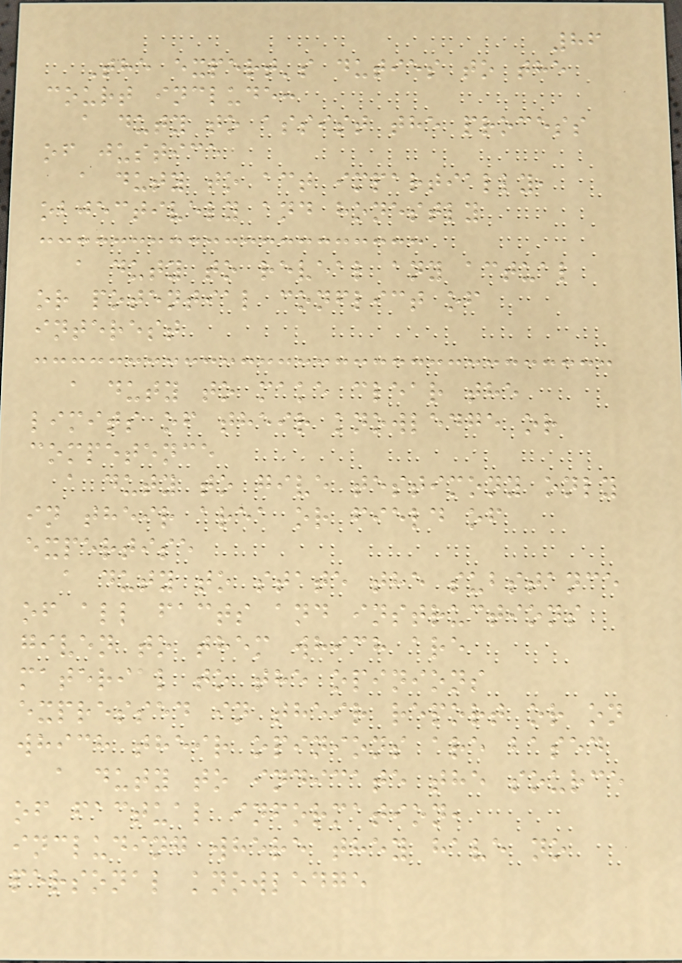86
The expert's duties to the
court include:
a duty to assist the process
of justice
a duty to act impartially,
objectively and honestly
a duty to reveal any actual
or potential conflict of
interest
a duty to make clear the
limits of their knowledge or
competence
a duty to give testimony only
in their area or field of
expertise
a duty to state the substance
of all facts and instructions
given to them which are
material to the opinions
expressed in their report or on
which their opinions are based
a duty to indicate the source
of factual information,
including where they have no
personal knowledge
